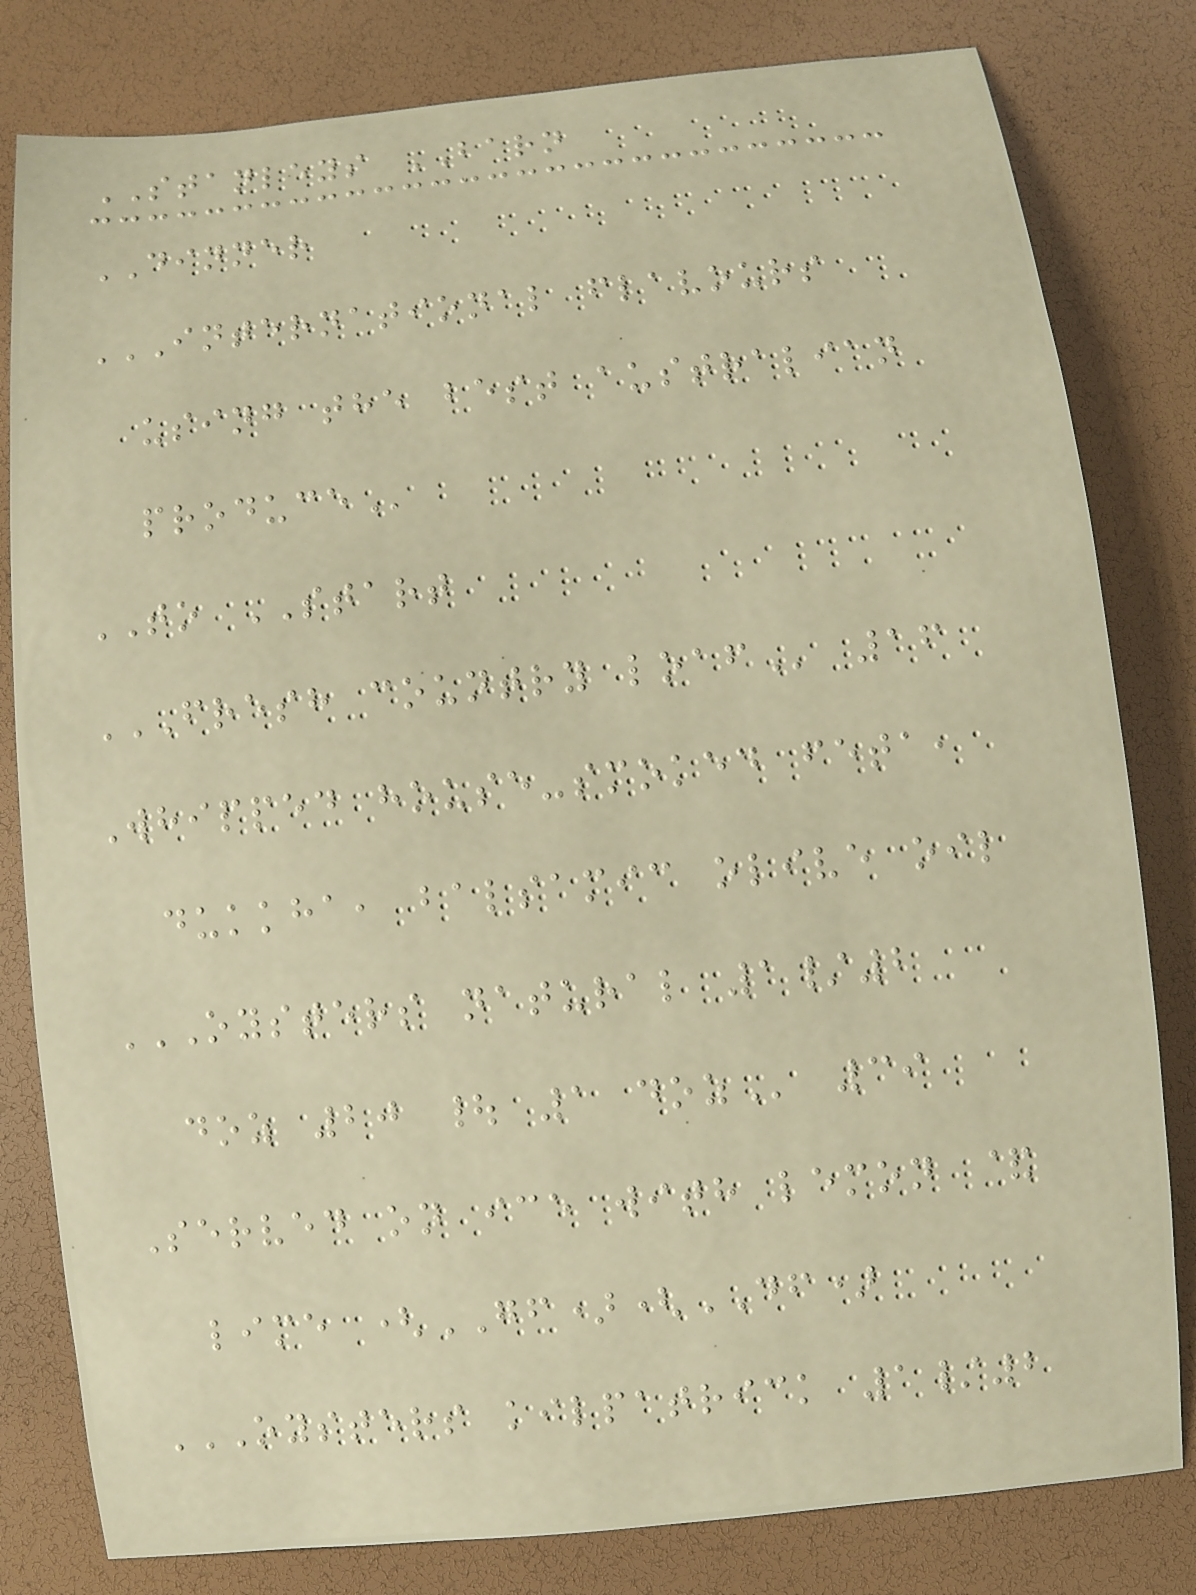STANLEYS BARN
DINNER
INTERNATIONAL FLAVOURS
USING THE BEST AUSTRALIAN
PRODUCE
TO START
FRESH COUNTRY LOAF 16
Whipped house-smoked feta,
dukkha, balsamic olive oil
OYSTERS NATURAL 1/2
DOZ 20 | 1 DOZ 39
Served on ice with lemon &
lime (GF)(DF)
OYSTERS KILPATRICK 1/2
